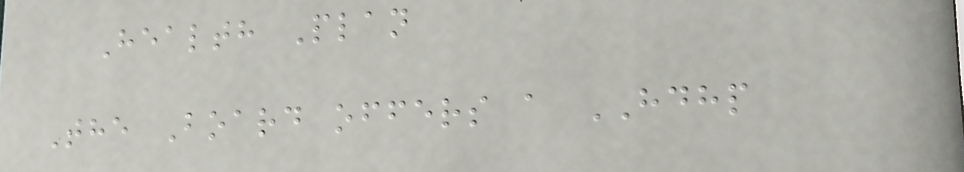Health Plan
The Board offers a HDHP
